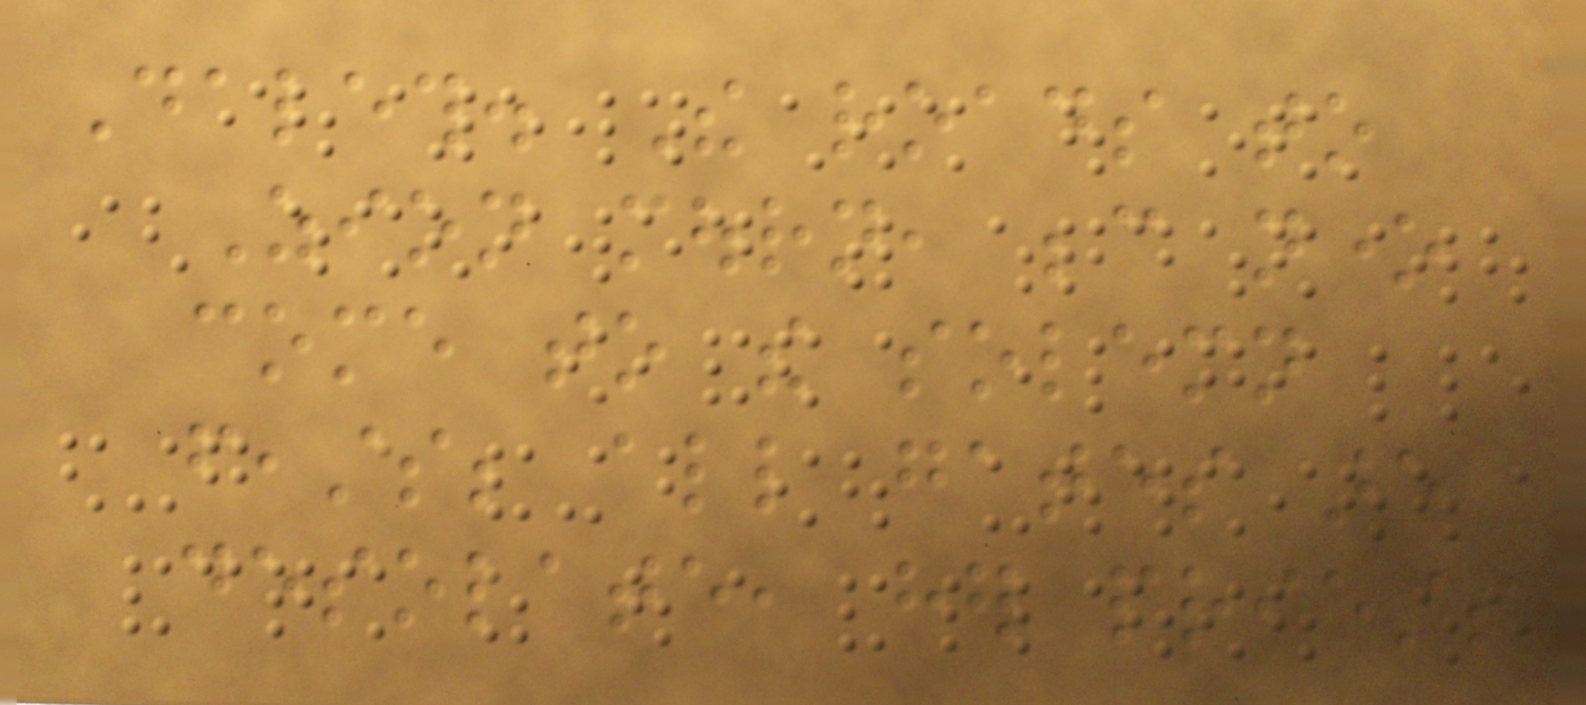Daleth. The roads to
Zion mourn, because none
come to the solemn
feasts; all gates are
desolate, her priests
